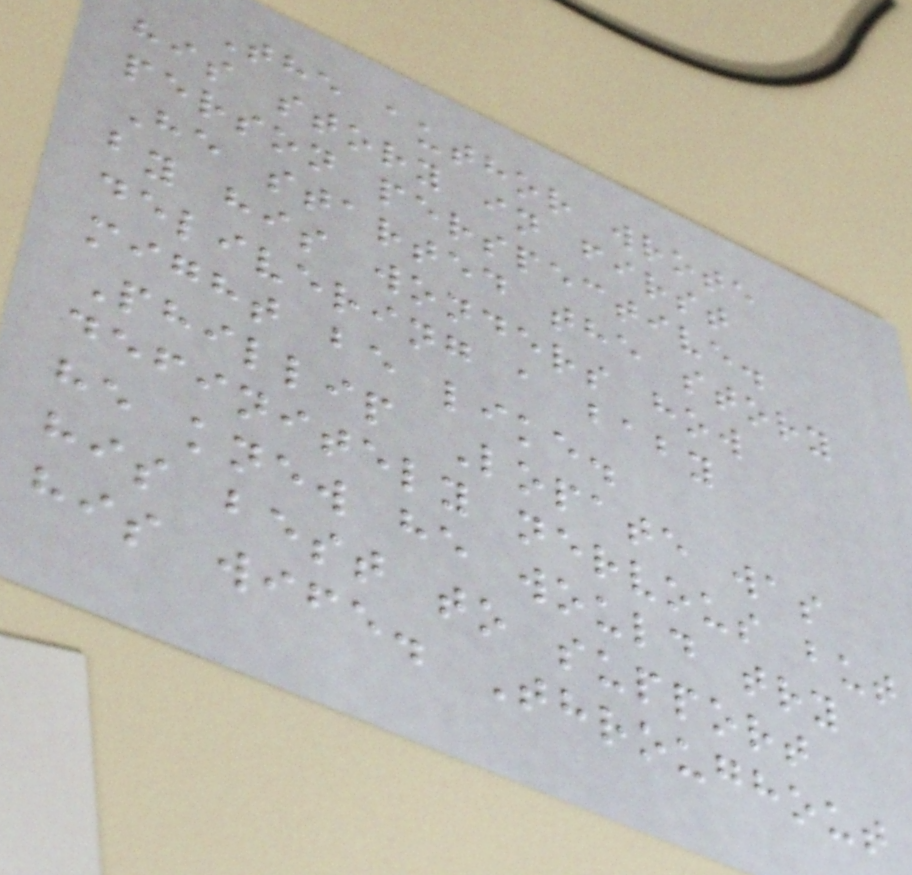The author wrote
his story in first
person perspective.
He started the story
by his wonders how
delivering a baby
might be like.
Phillip Lopate was
definitely nervous but
he knew he would try
his best to support
his wife. Throughout
